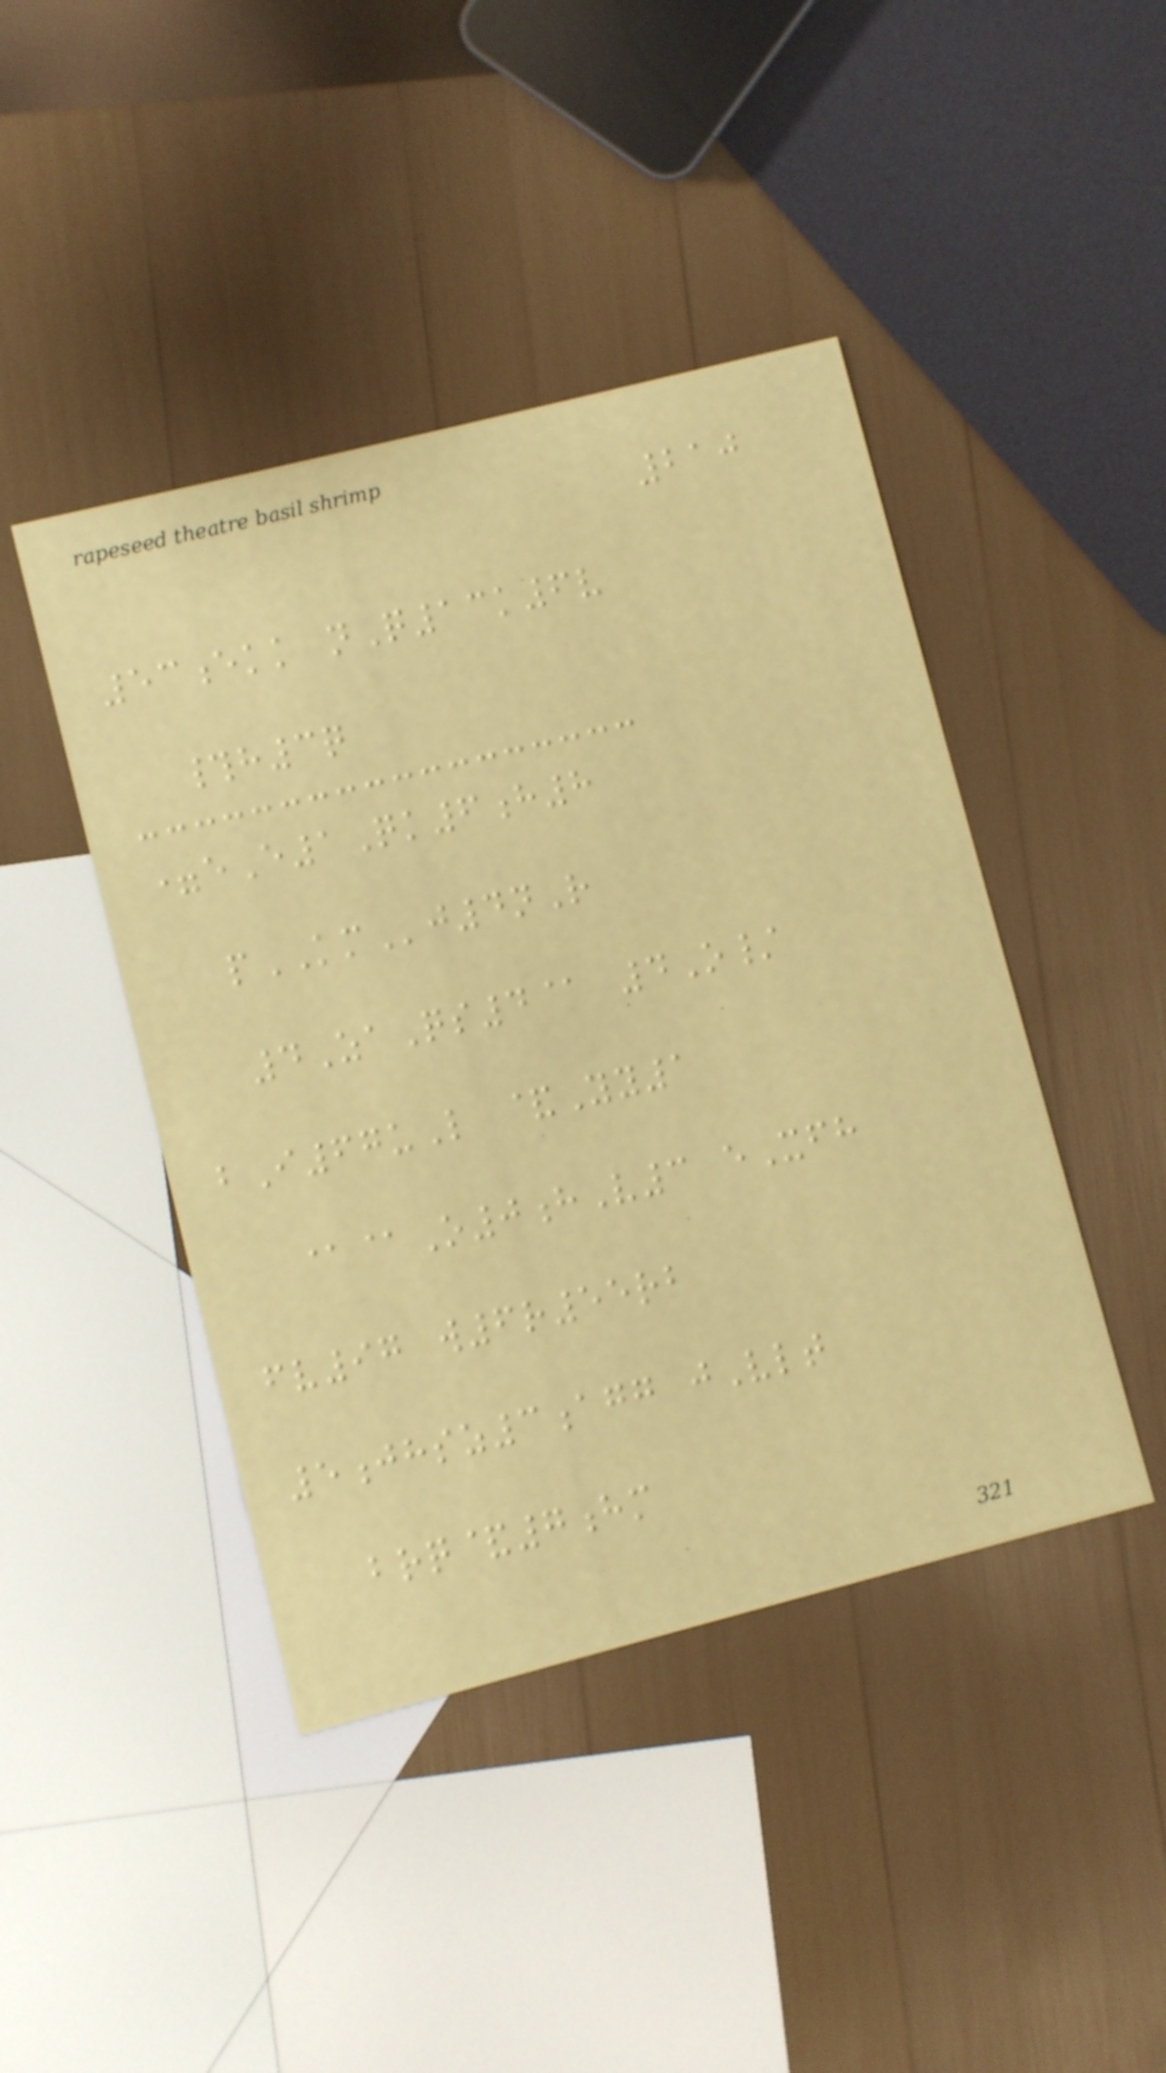210
53ekk nQ13k6v
#h3q
=eE1Qk6h8
pKMj4nR
4ZaQs4@ 4O/
bI67uL &Yy1
@@O0hV3 eXfh
fv97 w6r55rb
5jhsz3agg jVlt
brq&7hm
